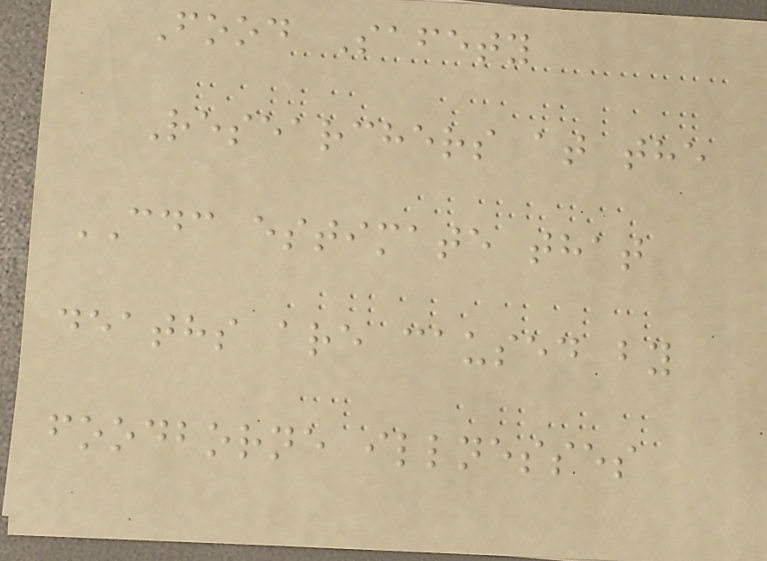Food Safety
Researchers at the
CDC estimate that
deaths are caused by
foodborne illnesses
